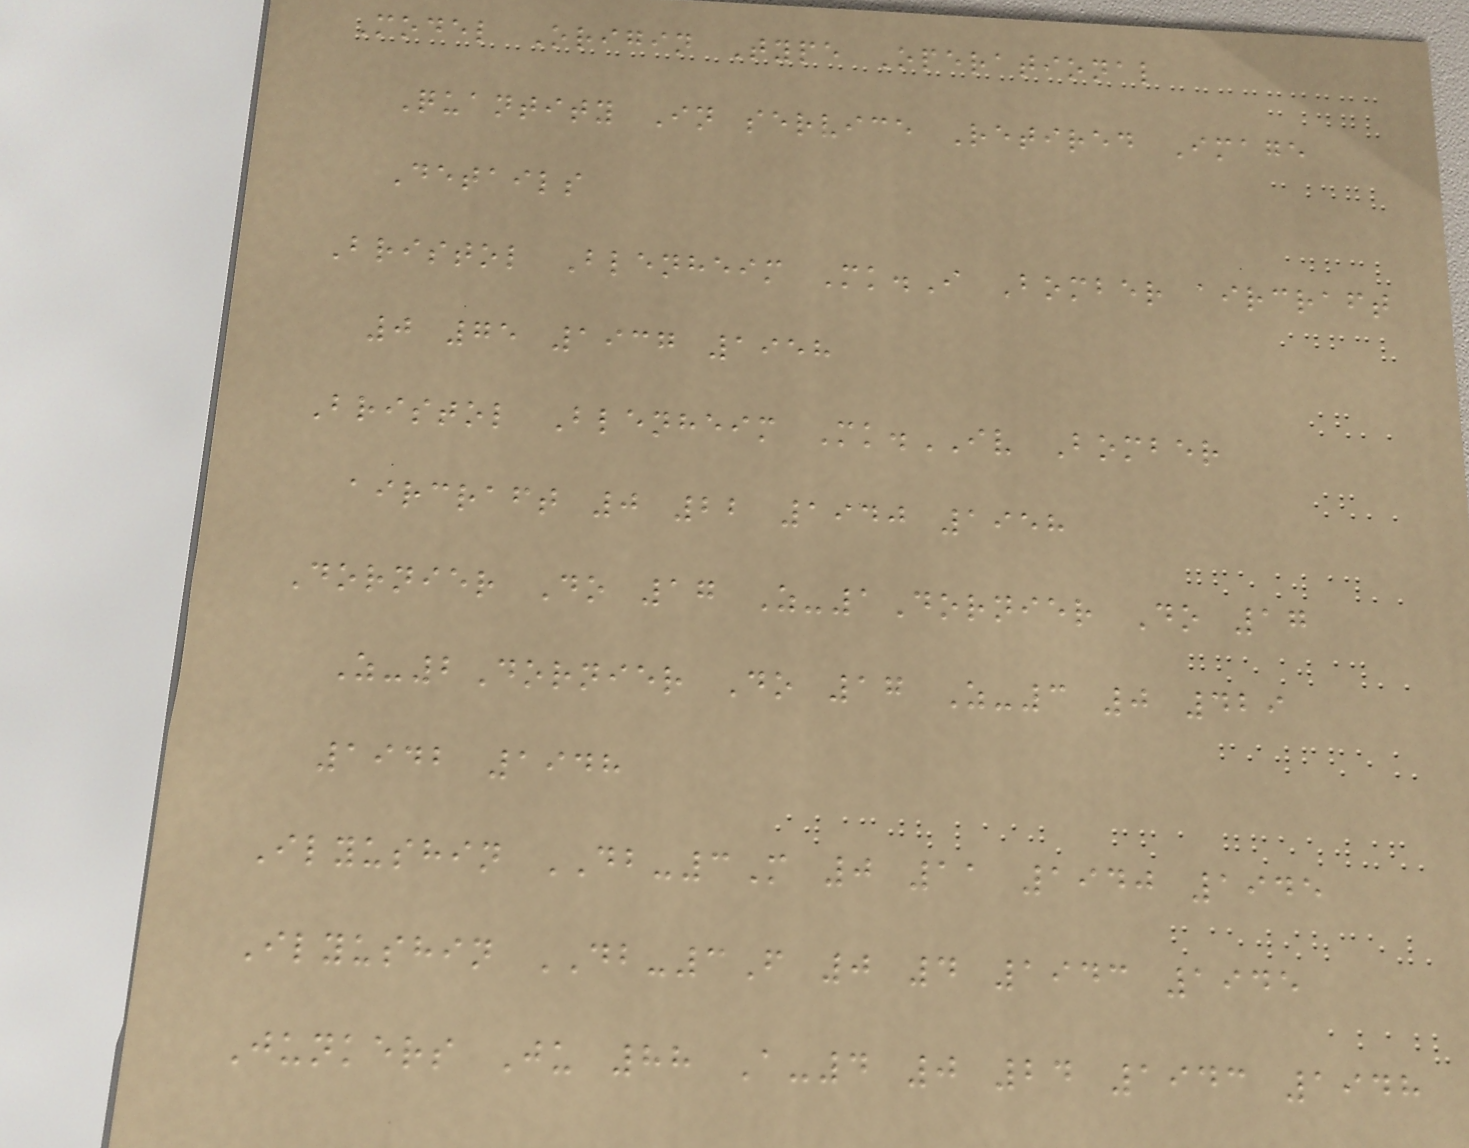Model Origin Type Operational
Quantity In service Retired Image
Details
Bristol Blenheim Mk.I Bomber aircraft
0 75 1937 1958
Bristol Blenheim Mk.IV Bomber
aircraft 0 22 1940 1958
Dornier Do 17 Z-1Dornier Do 17
Z-2Dornier Do 17 Z-3 0 429
1942 1948
Ilyushin DB-3M 0 11 1940 1945
Ilyushin DB-3F 0 4 1943 1945
Junkers Ju 88 A-4 0 24 1943 1948
